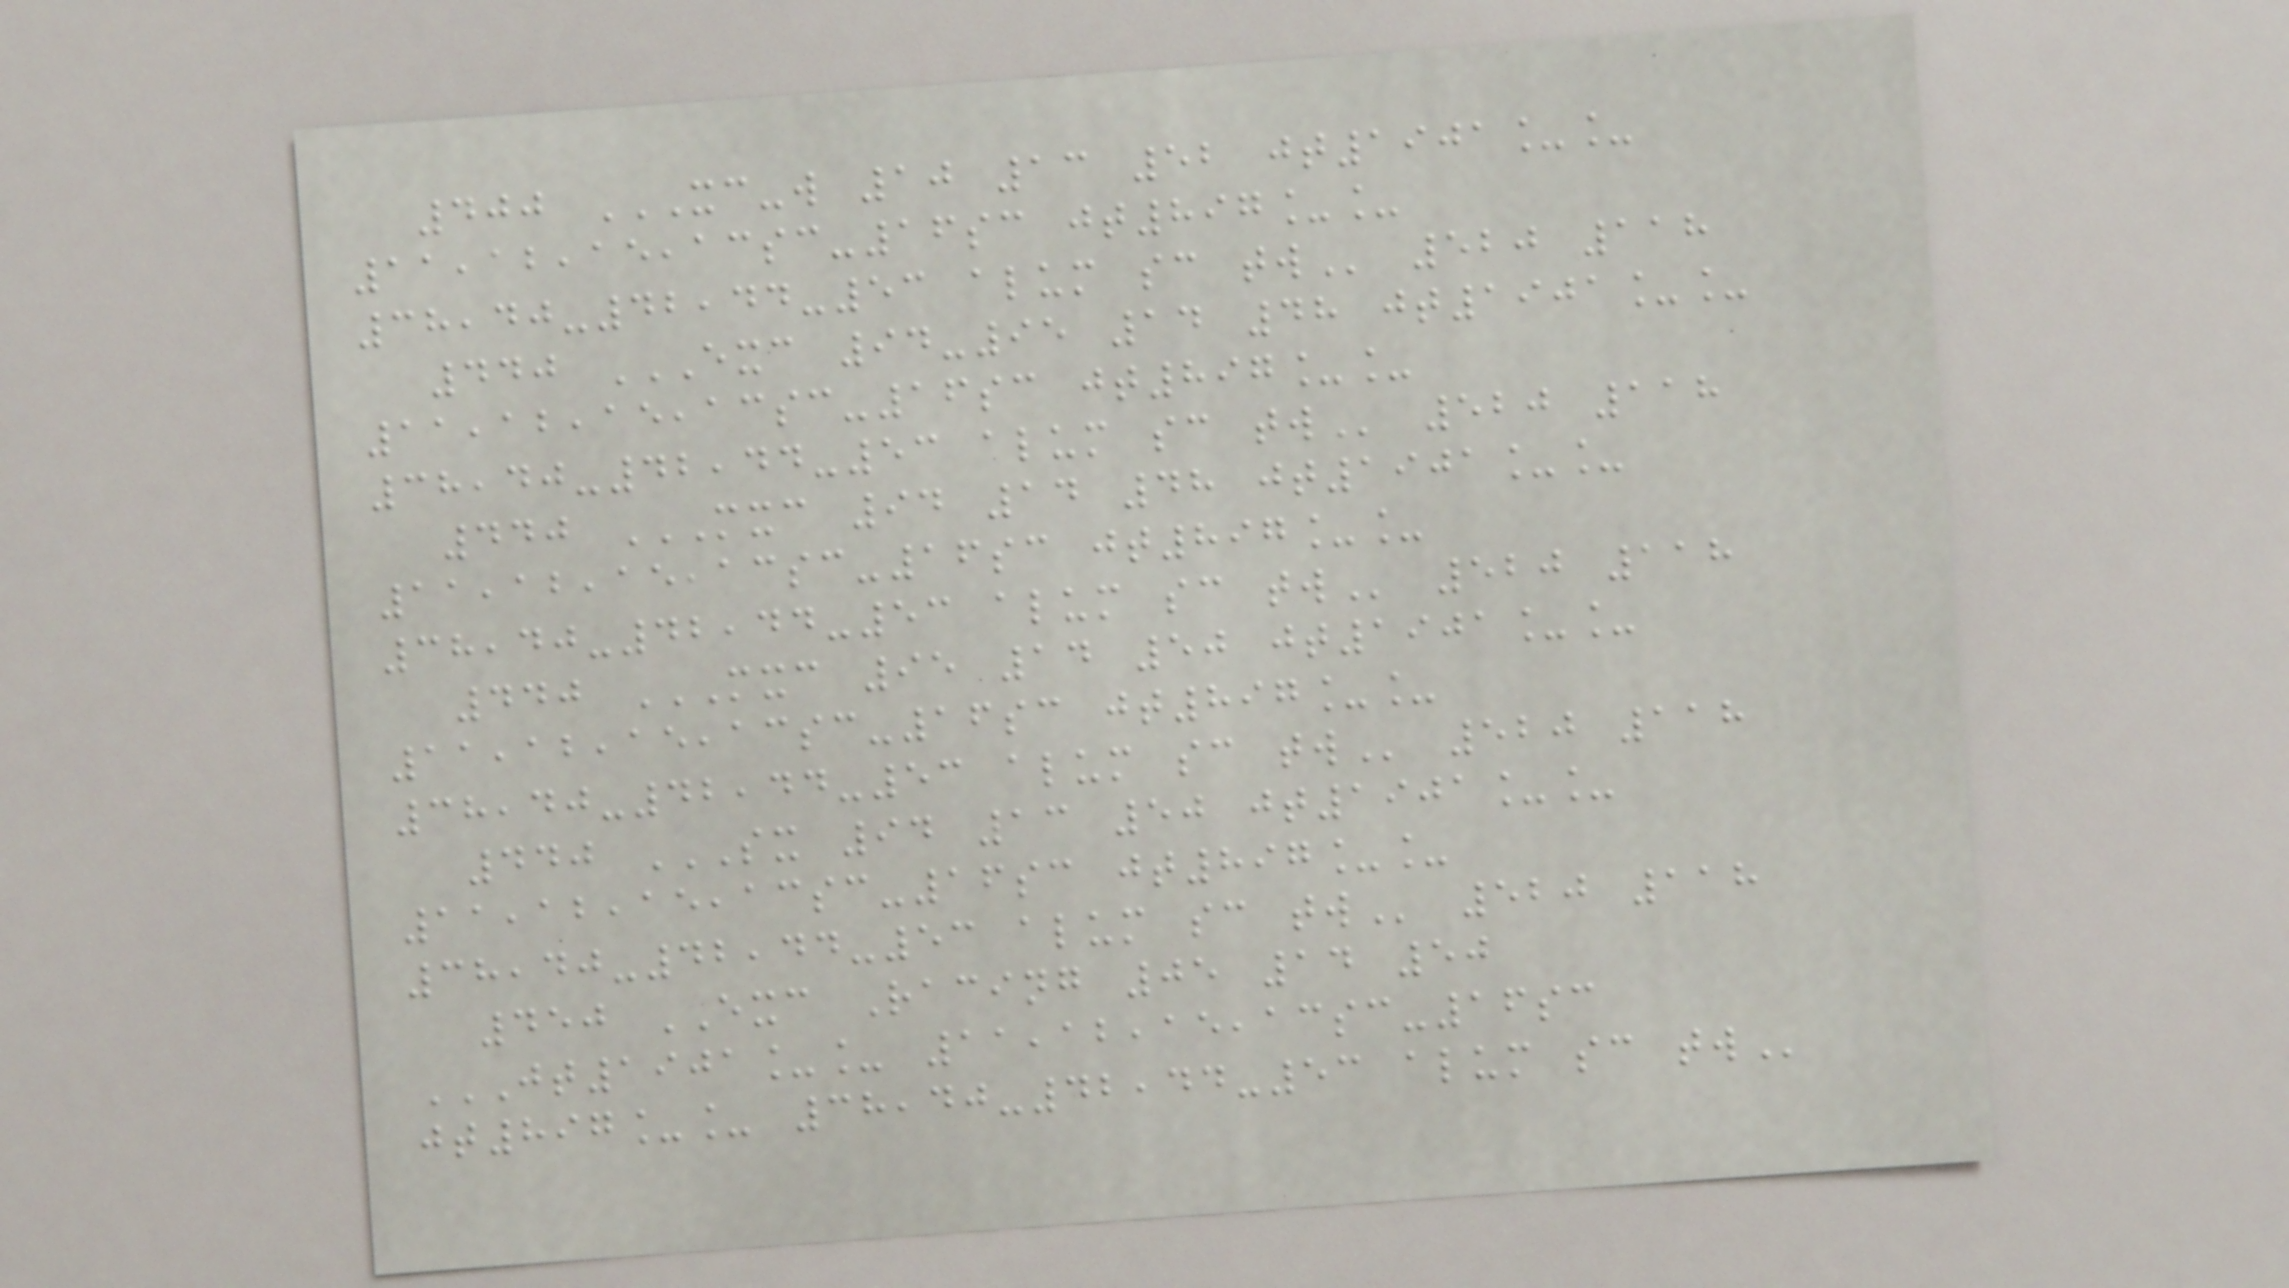400 XC-W 10 13 52 JT1901__
11,12,15,13SC-16SC JT897__
38,40-42,44-53 ALUM SC TW 520 118
440 EXC 94-95 14 48 JT1901__
11,12,15,13SC-16SC JT897__
38,40-42,44-53 ALUM SC TW 520 118
440 MXC 94 14 48 JT1901__
11,12,15,13SC-16SC JT897__
38,40-42,44-53 ALUM SC TW 520 118
440 MXC 95 14 50 JT1901__
11,12,15,13SC-16SC JT897__
38,40-42,44-53 ALUM SC TW 520 118
440 SX 94 13 50 JT1901__
11,12,15,13SC-16SC JT897__
38,40-42,44-53 ALUM SC TW 520 118
450 EXC Racing 05 14 50
JT1901__ 11,12,15,13SC-16SC
JT897__ 38,40-42,44-53 ALUM SC TW
